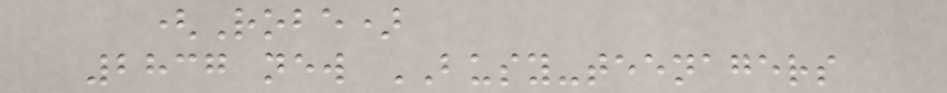(Robe)
2837 new BUSY-teenagers
